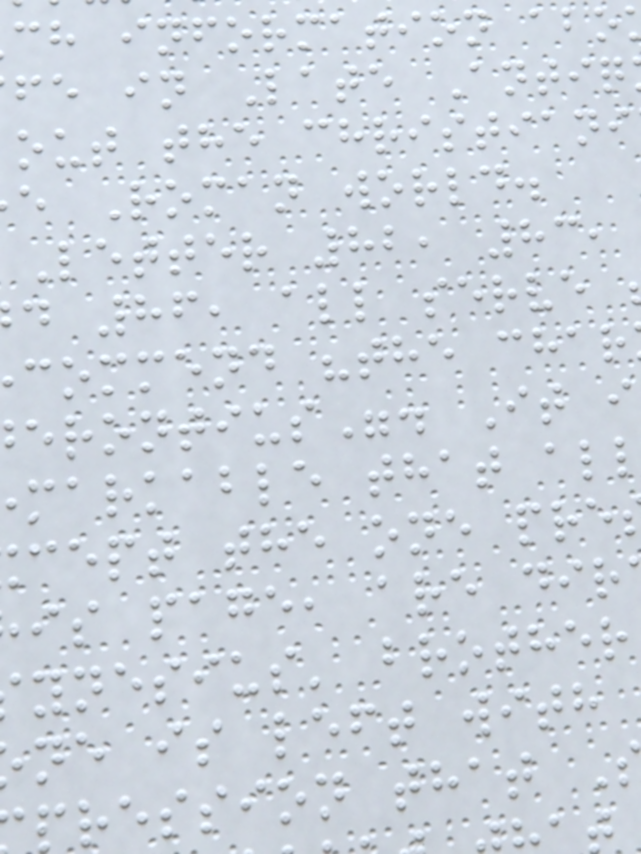ch information abo
fe in Late Antiq
out the christiani
e Roman world.
Letter 82, 83,
d 86, all serve
commend "the char
erontius". It i
markable that al
cept the one pre
is page, are dir
ynesius' brother
ne is left with
ression that
